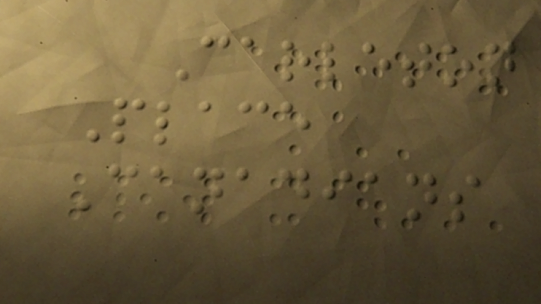Carleton
Place
Canadians
